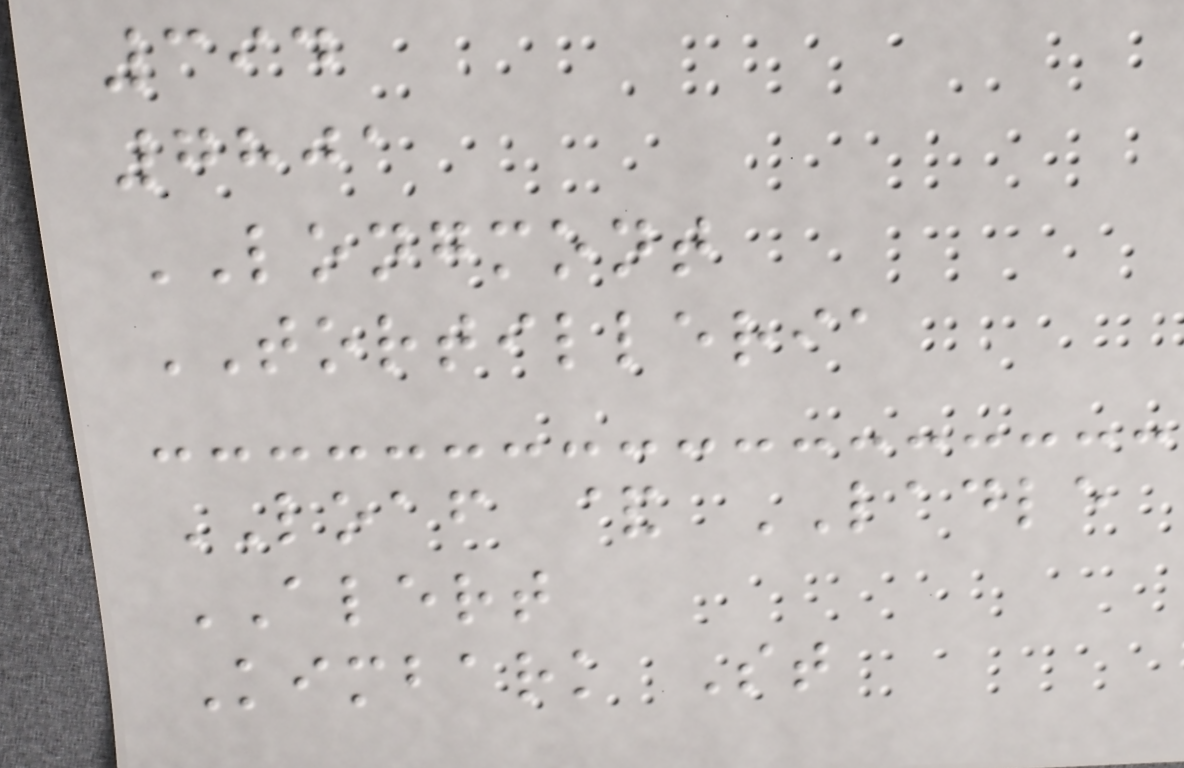394
7801
LONGMONT
TORTILLERIA
LOAF & LADLE
ALERT
Kimbark St
